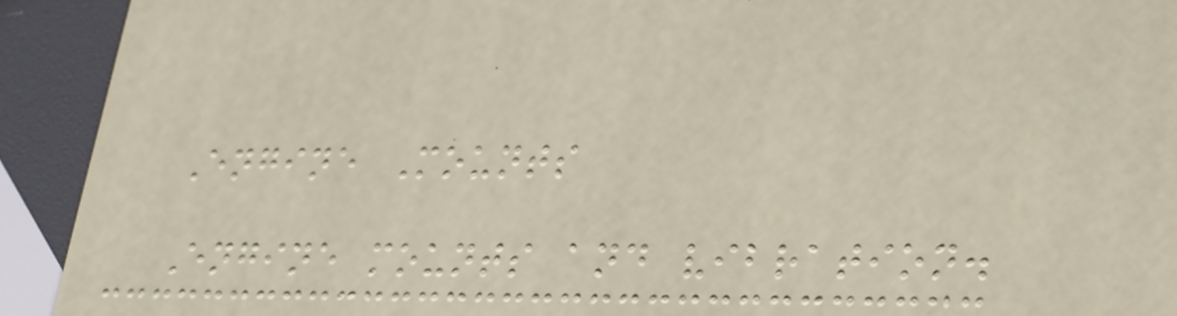Engine Mounts
Engine mounts and vibration.
